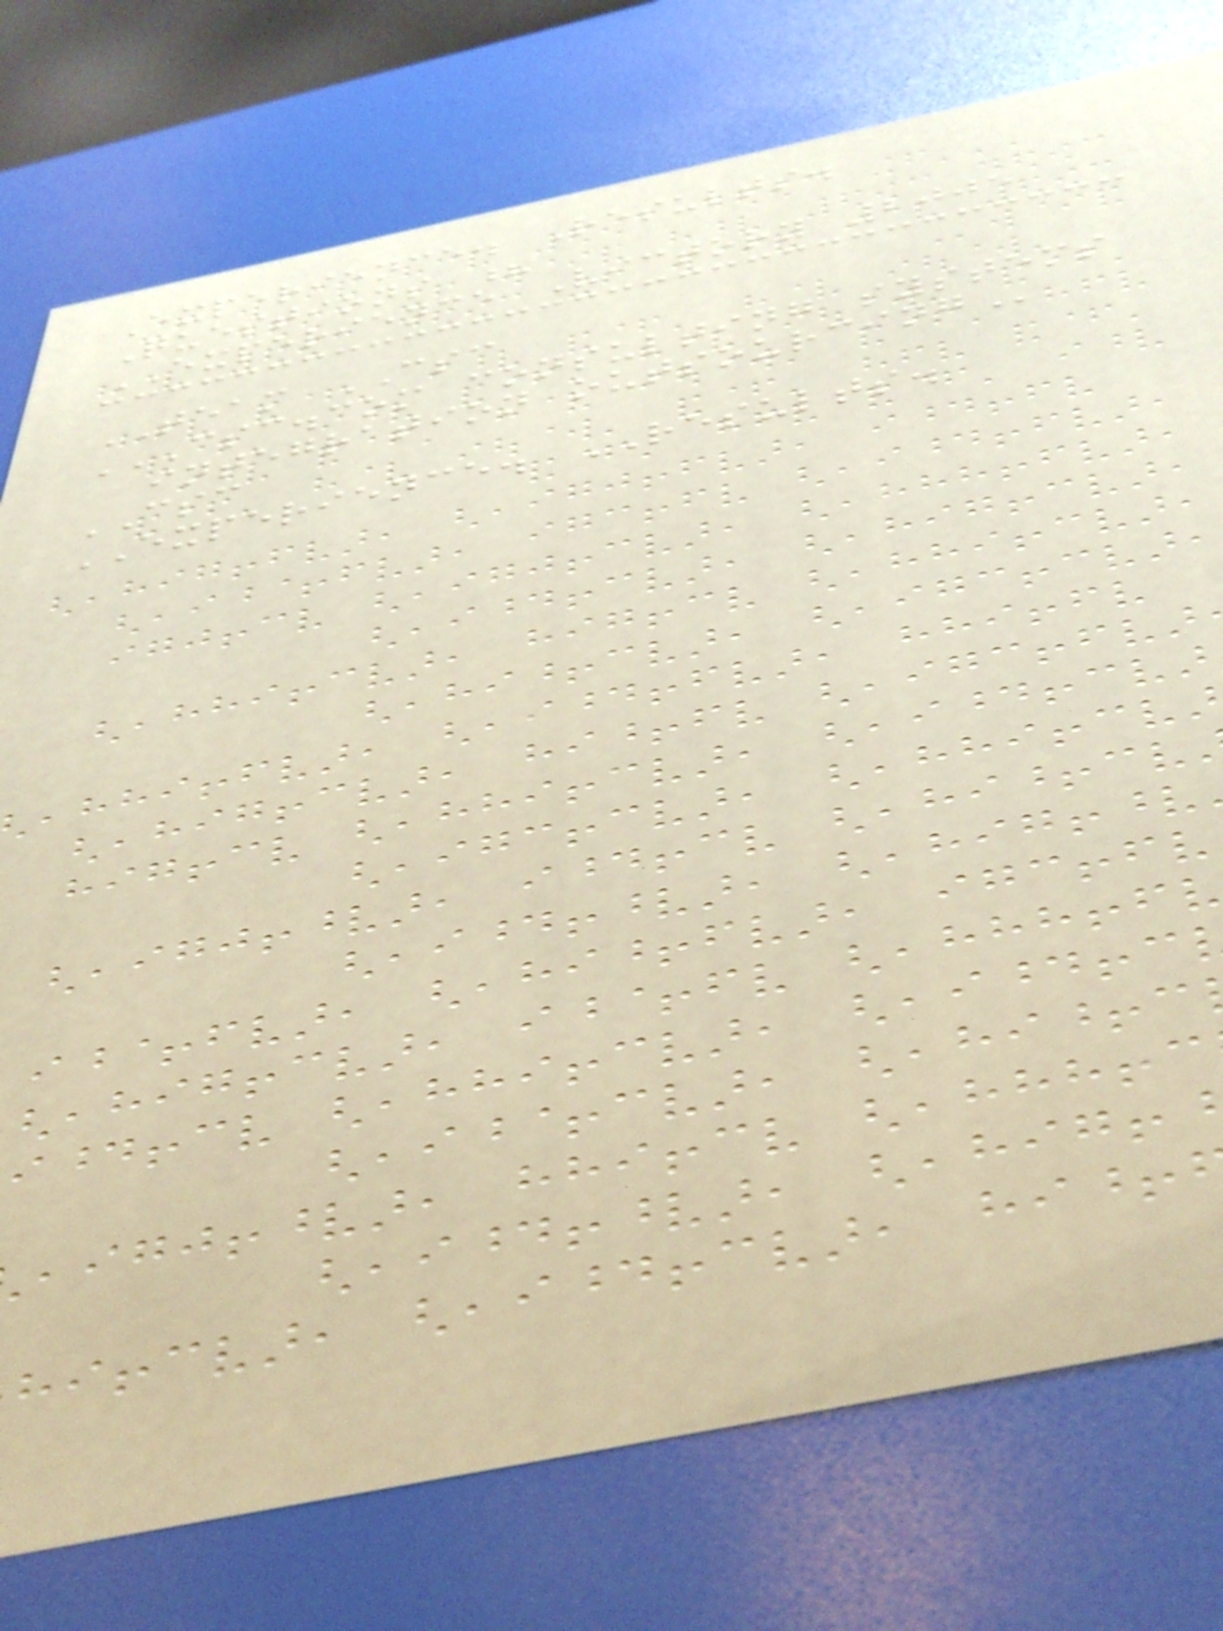Experience. Results.
Questions ?
EXPERIENCE Victory 2005
TEAM CSC
CSC.COM CONSULTING SYSTEMS
integration
CSC
EXPERIENCE. RESULTS.
